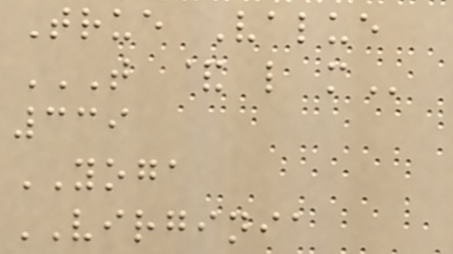True Value
T & L M
339
YOGA
VIRGINIA
